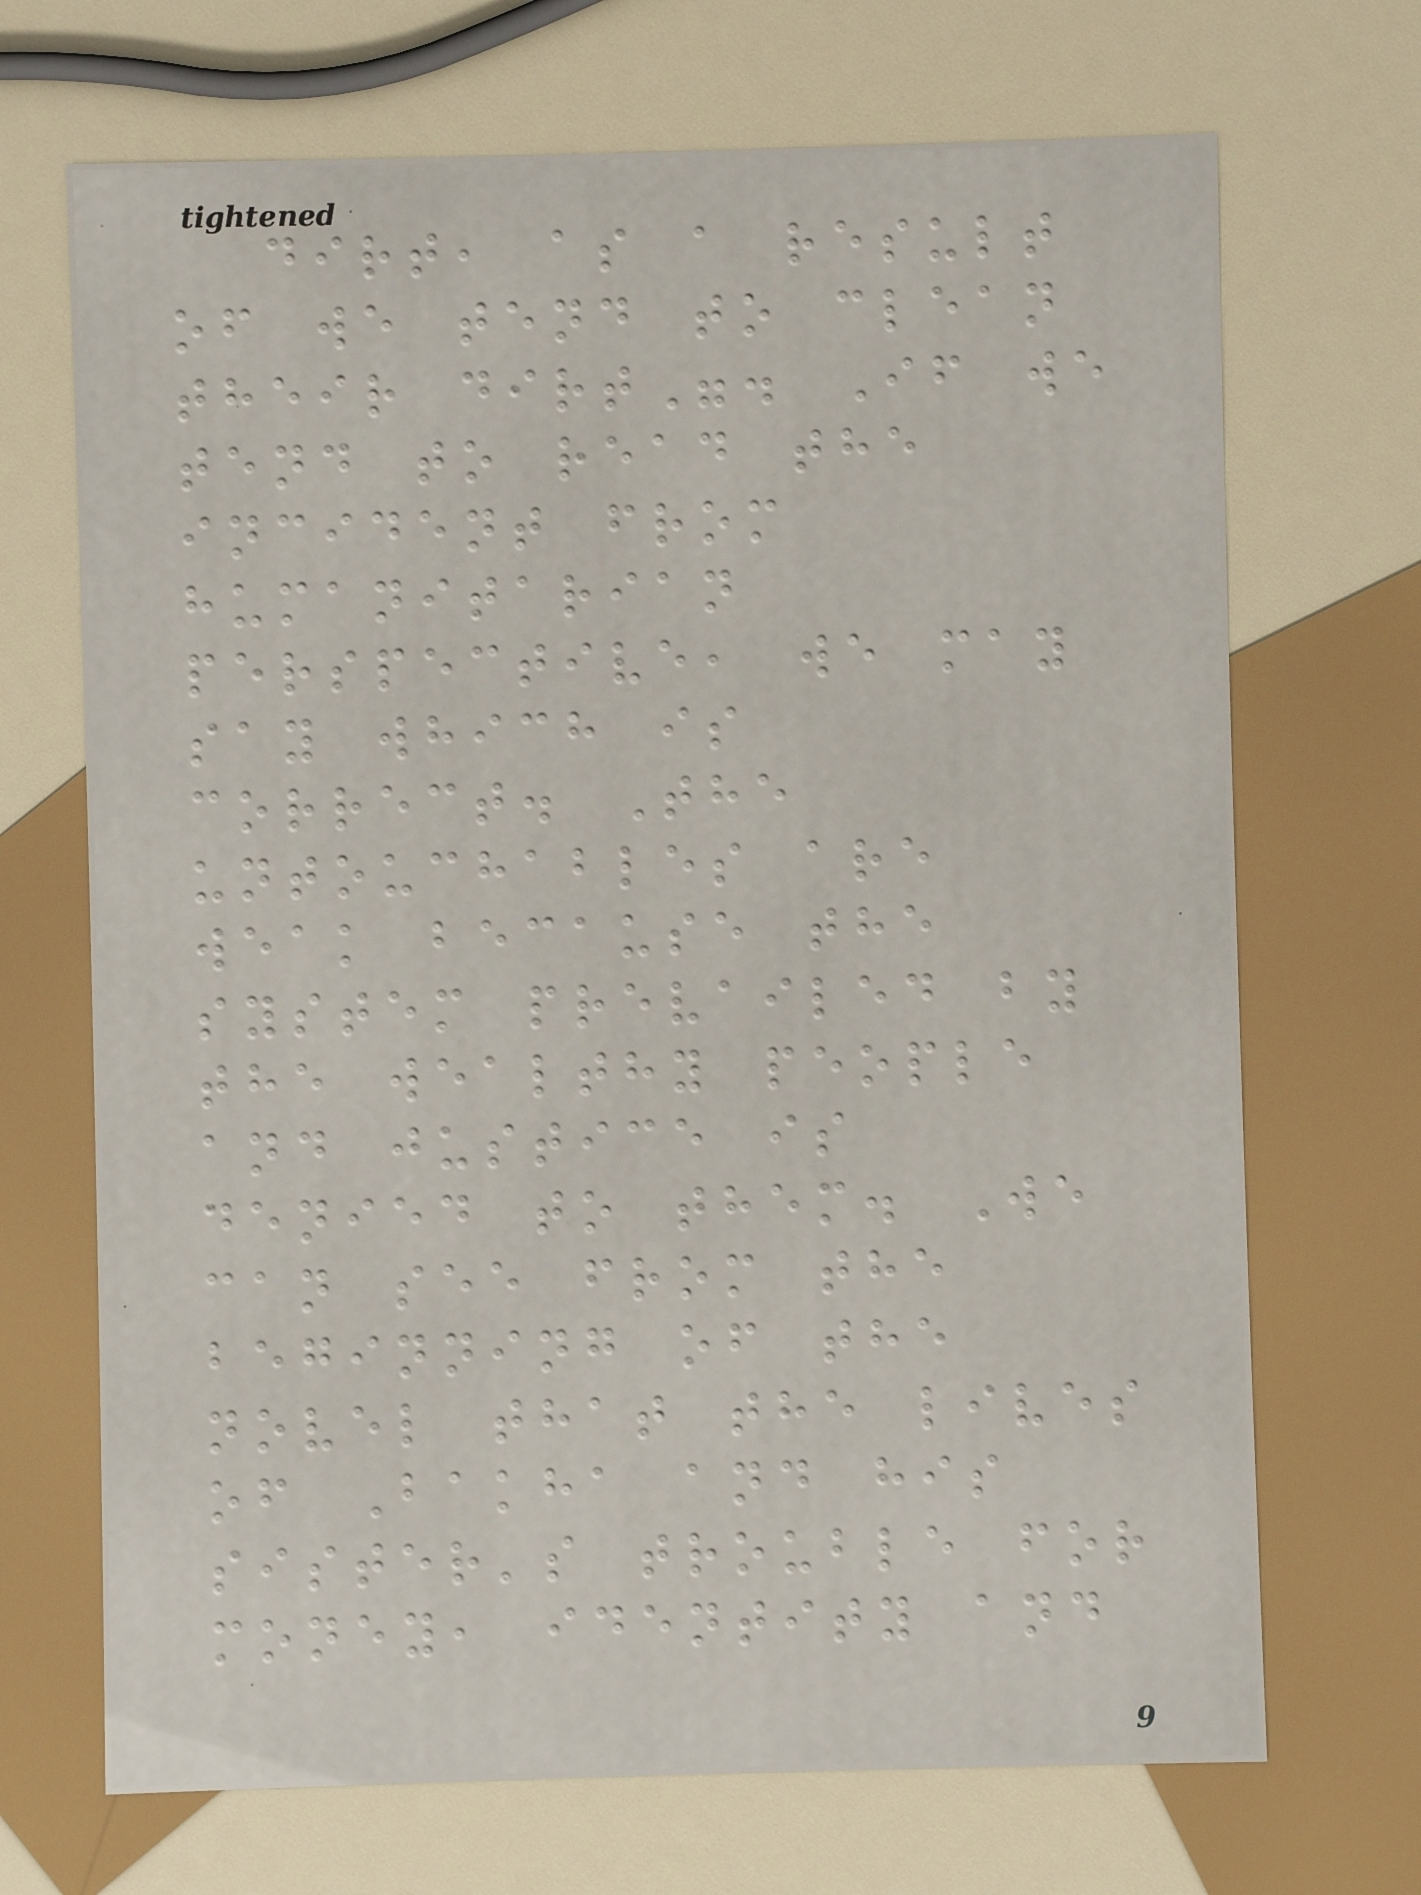dirt, as a result
of we tend to clean
their dirt". If we
tend to read the
incident from
humanitarian
perspective, we may
say which is
correct. The
untouchables are
weak because the
system prevailed by
the wealthy people
and justice is
denied to them. We
can see from the
beginning of the
novel that the lives
of Bakha and his
sister's trouble for
money, identity and
